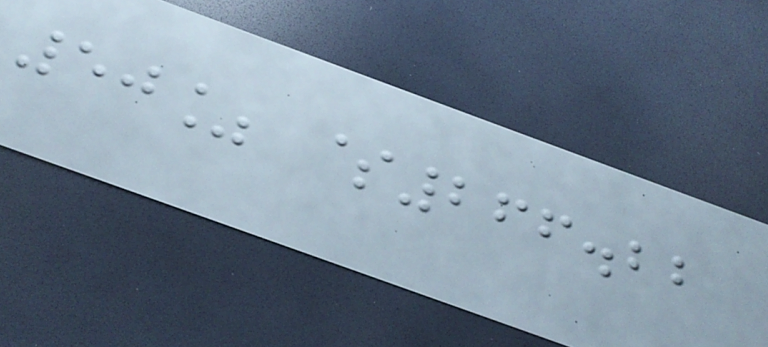50% $266.22
